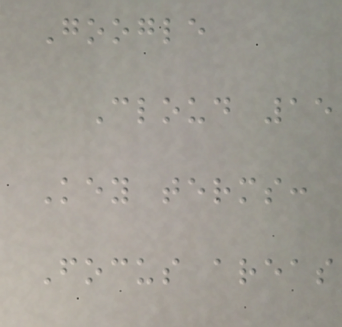Google
Cloud 15
Key terms:
Focus areas
